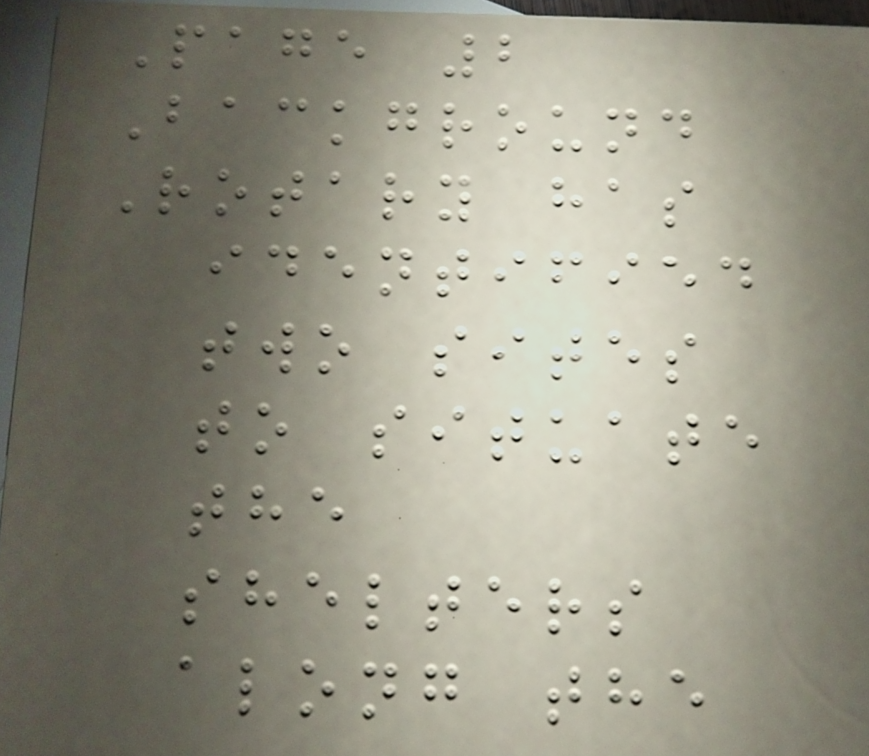Page 2
Background
Rotary has
identified
two sites
to situate
the
shelters
along the
